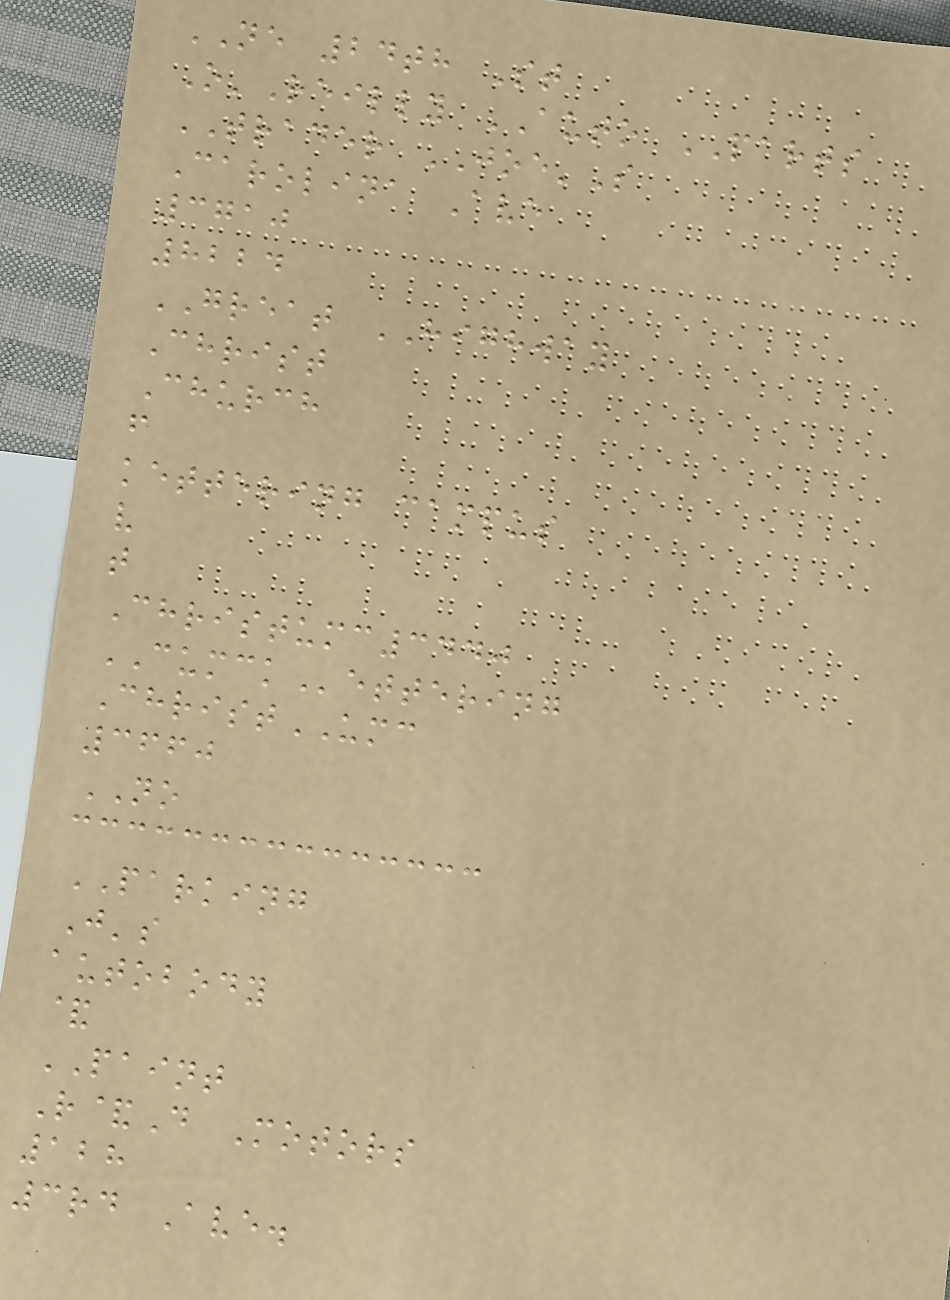NE 24th St
O'Reilly AUTO PARTS
TRADER JOE'S
Carolina Ave
3710
8224
GREAT HIGHWAY
Christ
Church
f
kettering campus
v
t
Christumc3440
CUMCKettering
ChristUMC
3660
NO
PARKING
J's
autobody
&
PAINT
R&D Motors
128
3rd Ave.
